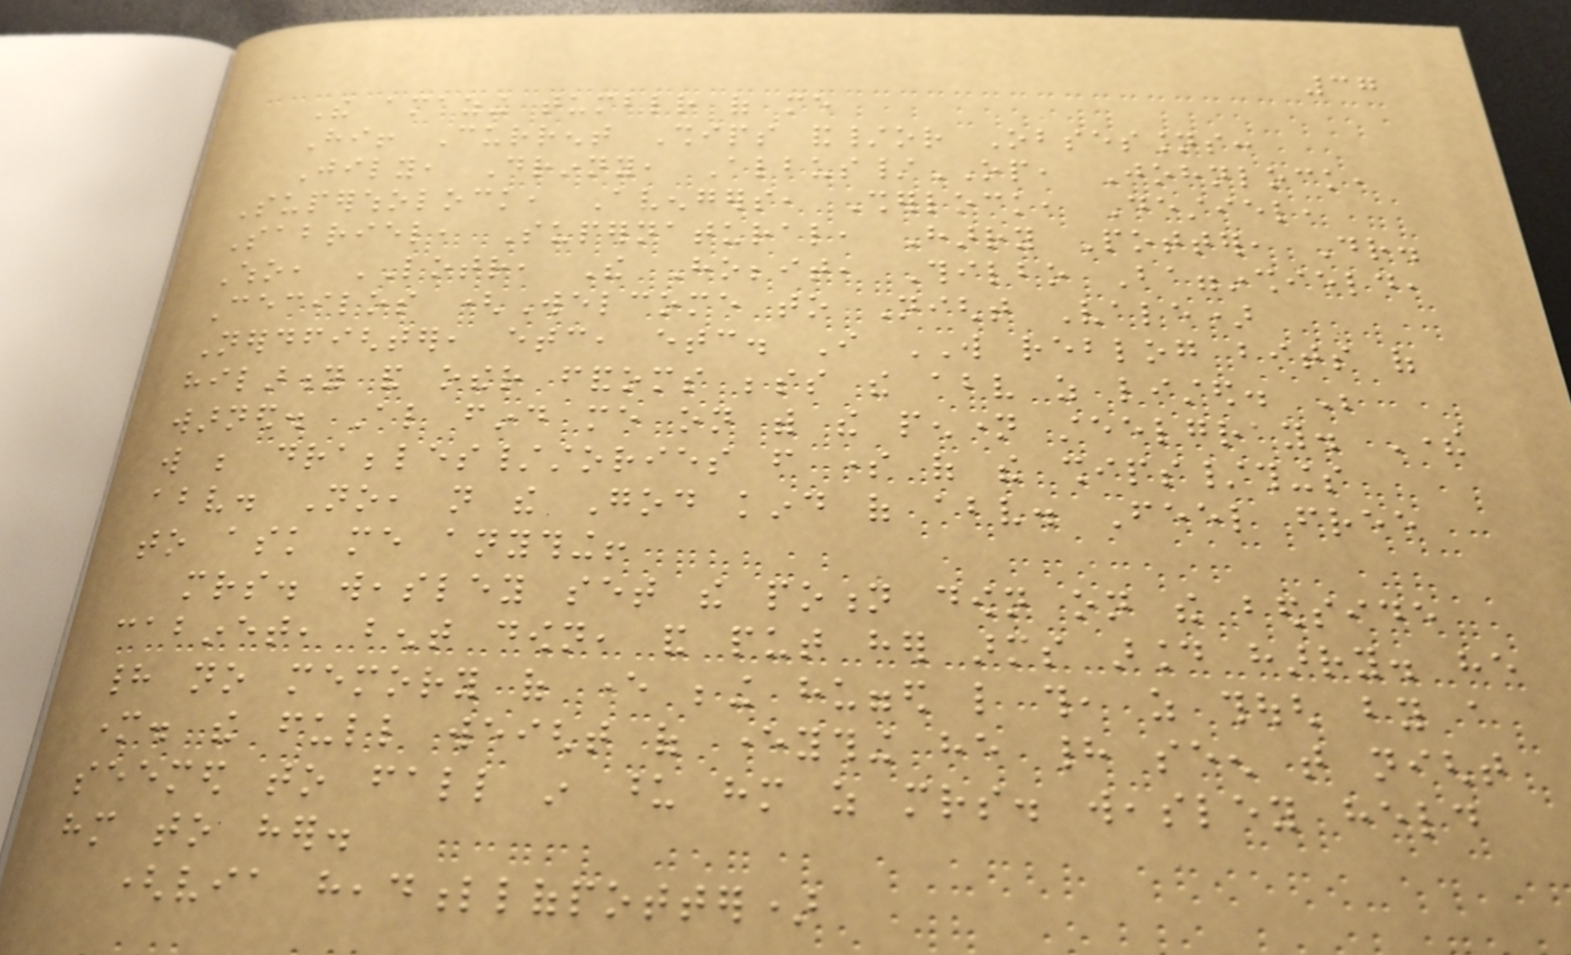37
The amazing tumblr of me
Hi! Current Ships and/or Obsessions:
Jily, Drinny, Albus/OP, Johnlock,
Superwholock, Avengers, Sherlock, Destiel,
Sabriel, Supernatural, Harry Potter, Dr.
Who, LOTR, The Hobbit, Thilbo Bagginshield,
Cecilos (Welcome to Night Vale)
Nerdfighter, etc, etc. I WILL reblog bits of
hilarity and other fandoms besides the above as listed. Be
warned. Also find me on with the penname steelgray. There
will be drabbles/stories from some of the ships/things
above. No, not the God kind of above. Feel free
to ask me anything!
mrs. weasley set the potion down on the bedside
cabinet, bent down, and put her arms around harry. he
had no memory of ever being hugged like this, as though by a
mother. the full weight of everything he had seen that night
seemed to fall in upon him as mrs. weasley held
him to her.
(via headfullofpotter)
